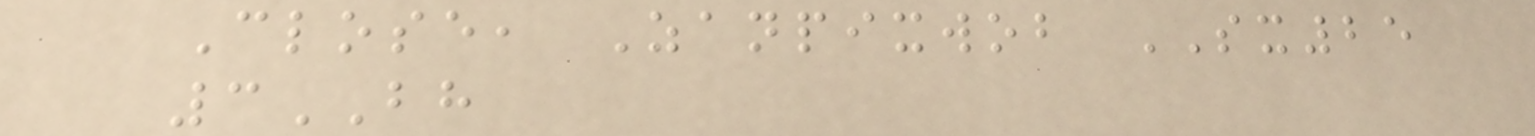Close, Zanpixwob SX25
3BH
